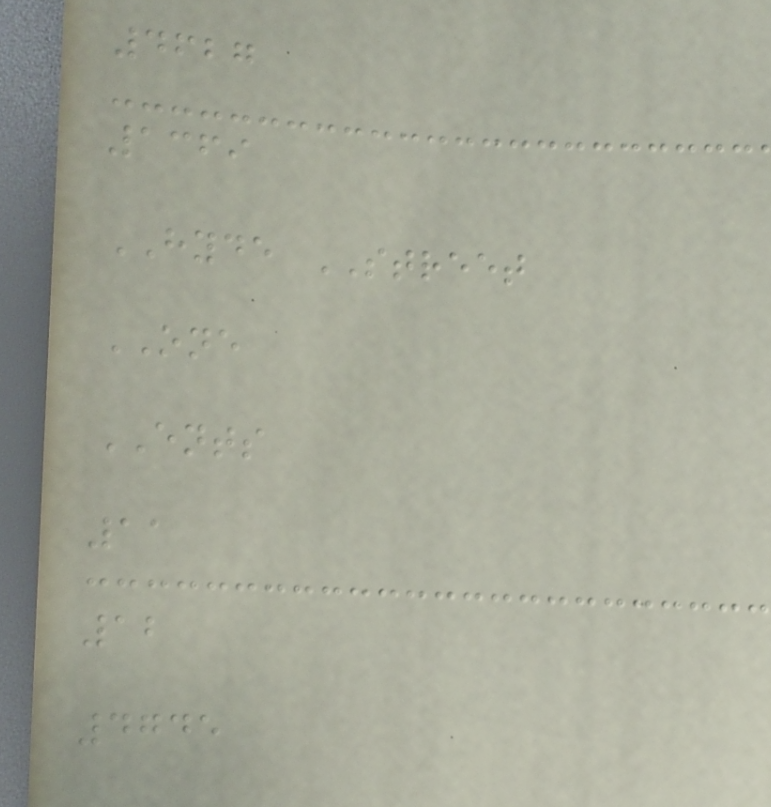4627
1369
HYDE STREET
ONE
ENTS
11
12
4745
